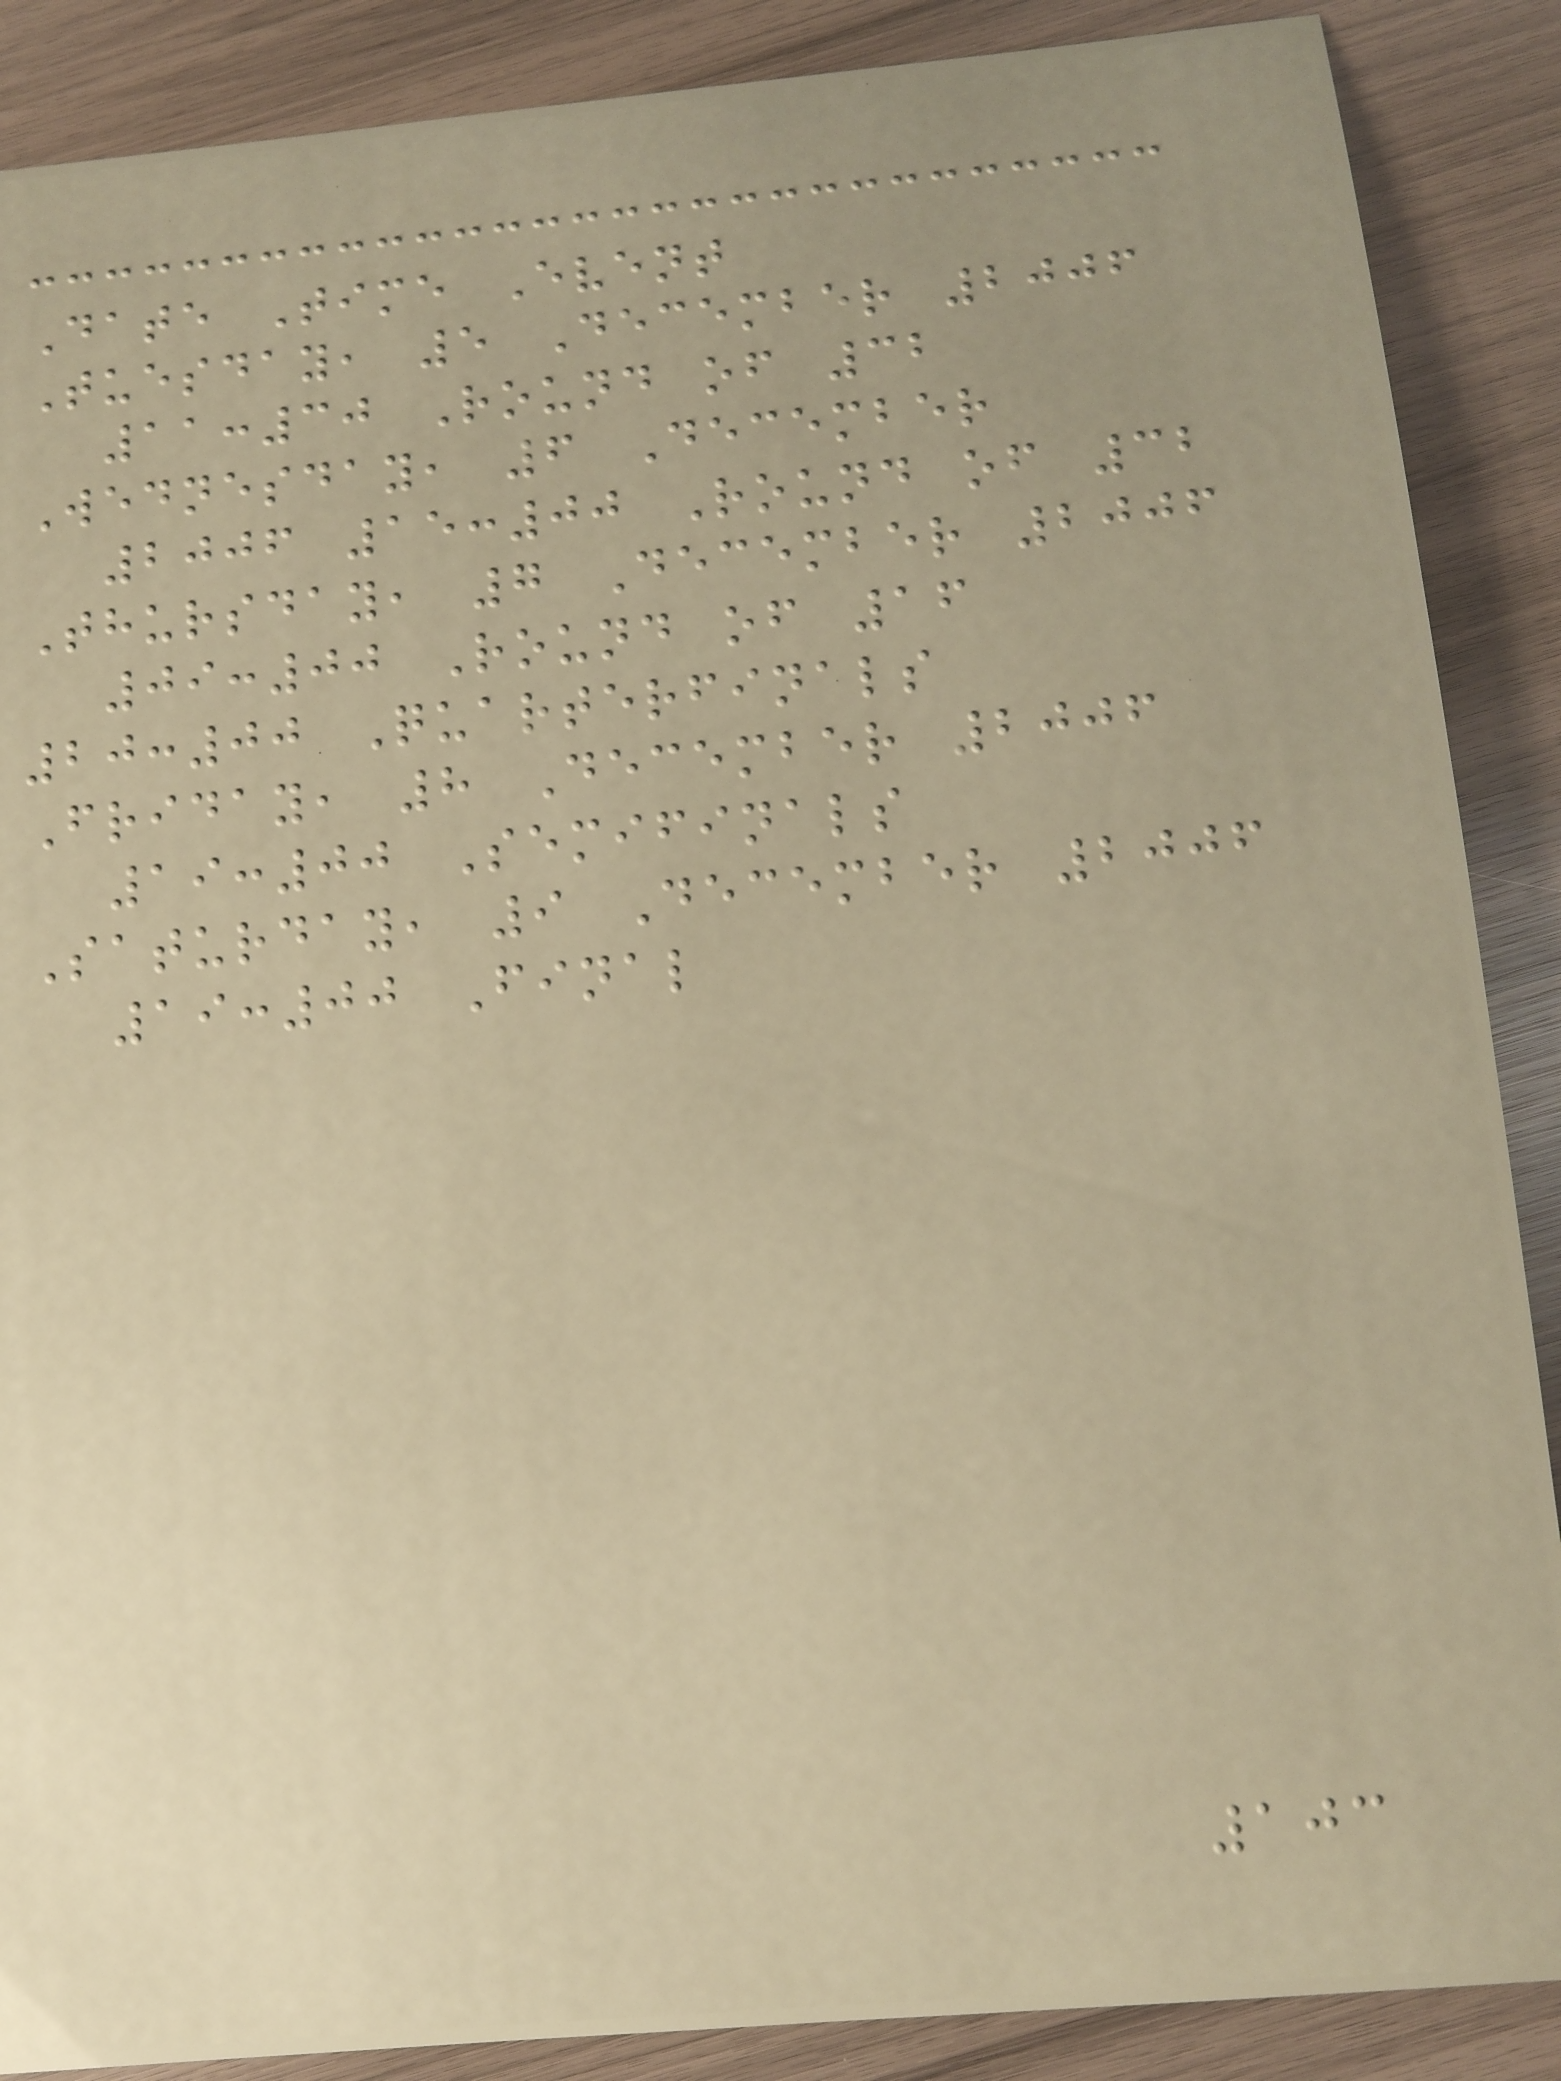Date Time Event
Tuesday, 5 December 2006
11:30 Round of 32
Wednesday, 6 December
2006 15:00 Round of 32
Thursday, 7 December 2006
09:00 Round of 16
20:00 Quarterfinals
Friday, 8 December 2006
19:00 Semifinals
Saturday, 9 December 2006
19:00 Final
103
